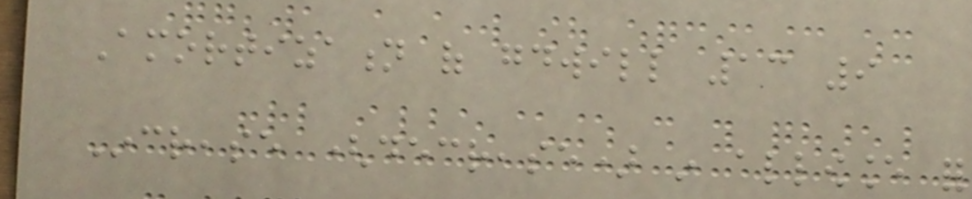Amortization of goodwill 13 9
Increase (decrease) in allowance for
